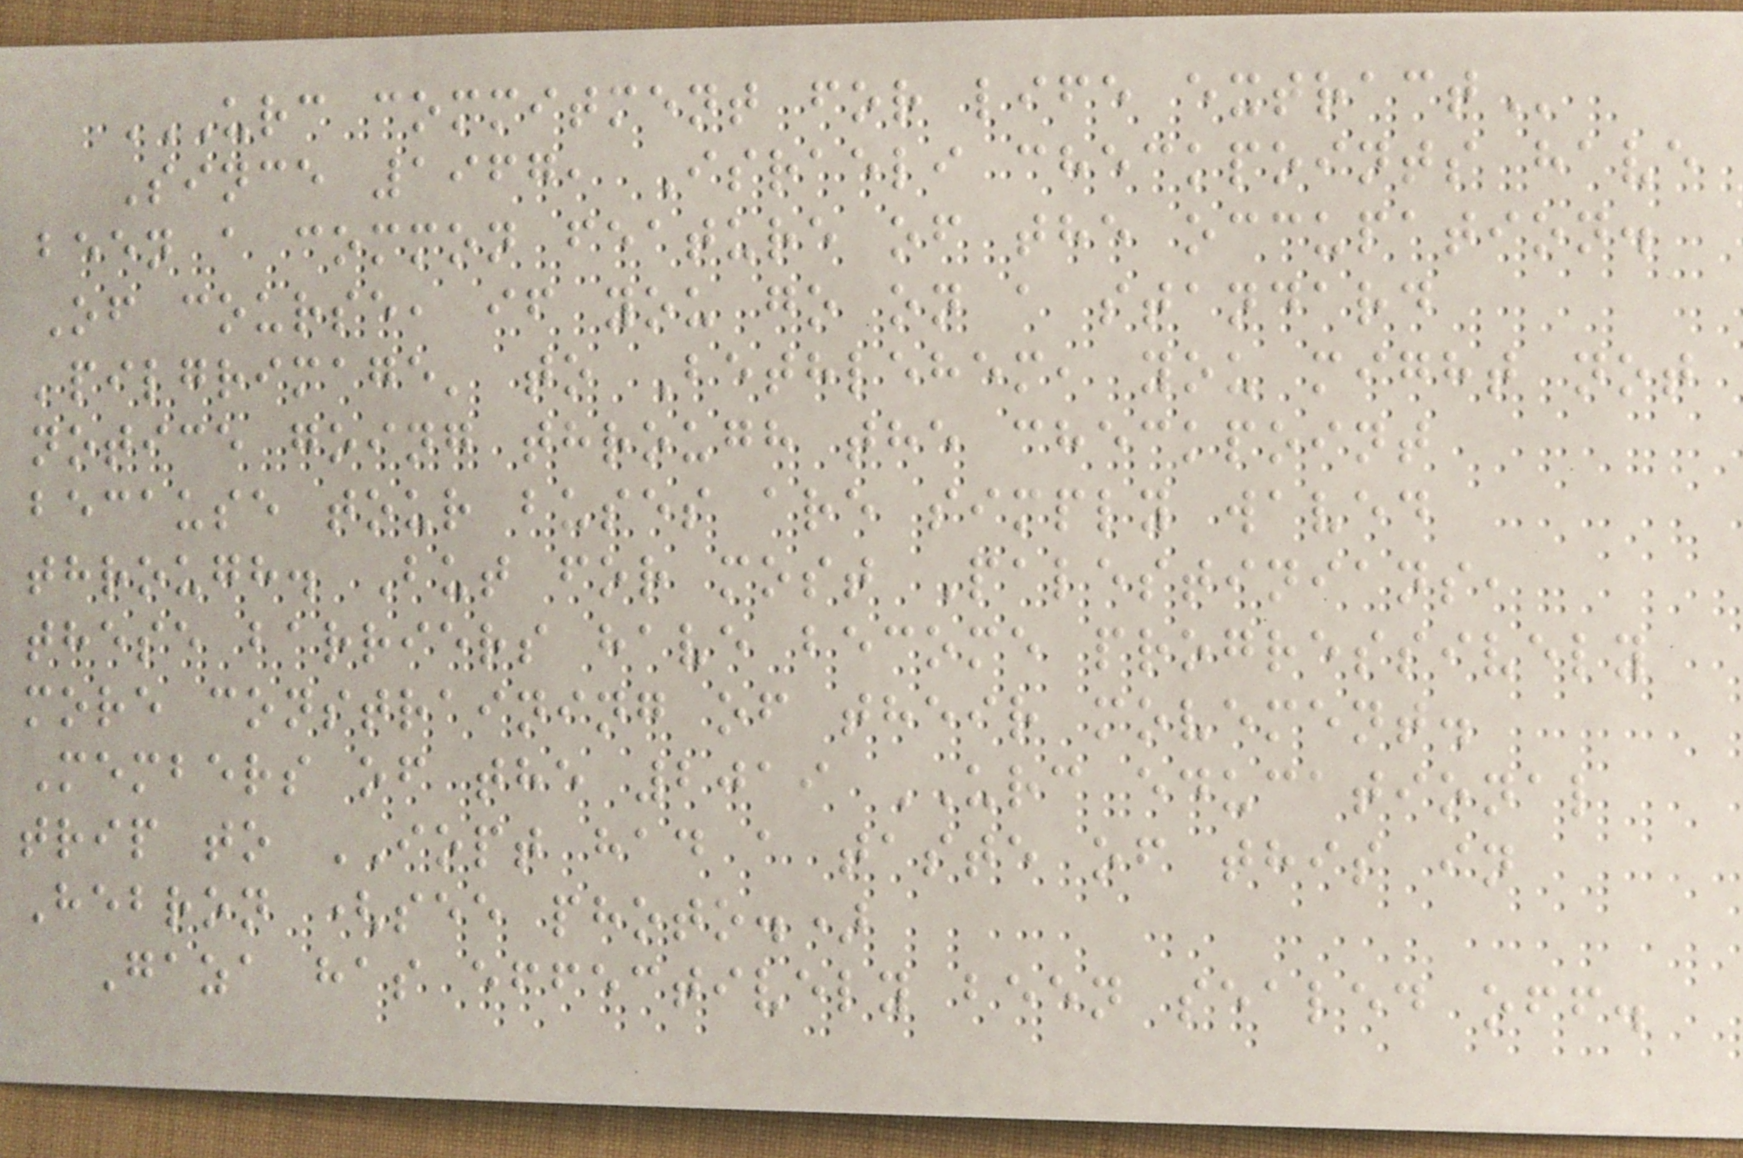URC COMMITMENT FOR LIFE EXTRACT
Since 1967, Israeli checkpoints have
been a common feature of the occupation.
Of course, if you go on a standard
'pilgrimage' to Bethlehem, you might not
notice going through the checkpoint
because tour buses are simply waved
through. But for most Palestinians,
these barriers have become progressively
more constraining of their movement.
Members of the 2019 URC educational
trip to IOPT had a taste of this in
Hebron (see photo.)
Gaza has effectively been sealed off.
